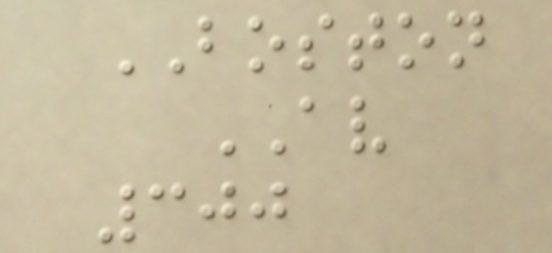BOSTON
AV
300
